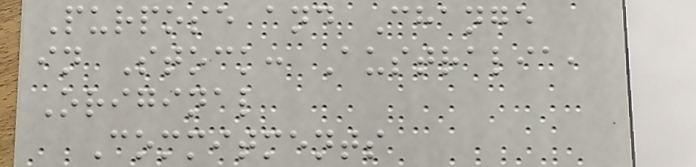Purpose and Change
in Stock: Australia,
Original
Commitments
